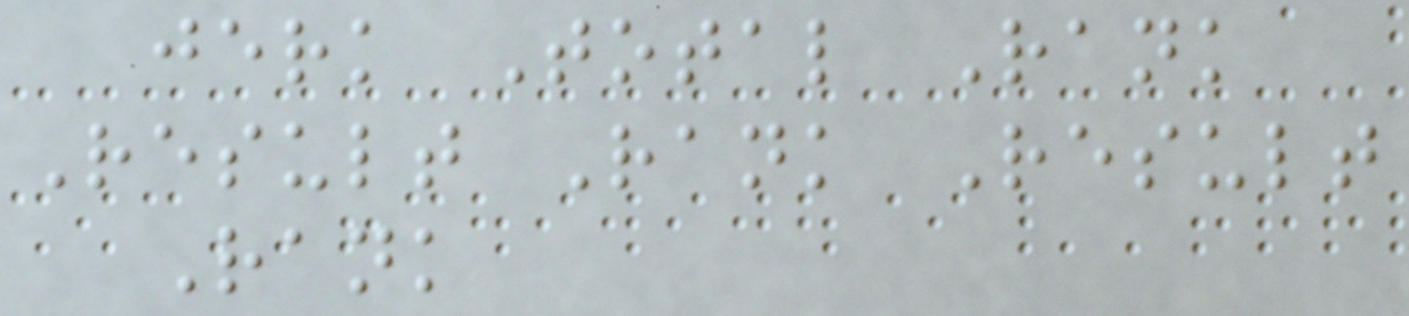jerk Total Rank
Result Rank Result
Rank
